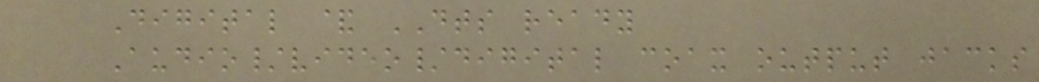Digital & DTS ready
Audio/video/digital coax output jacks
